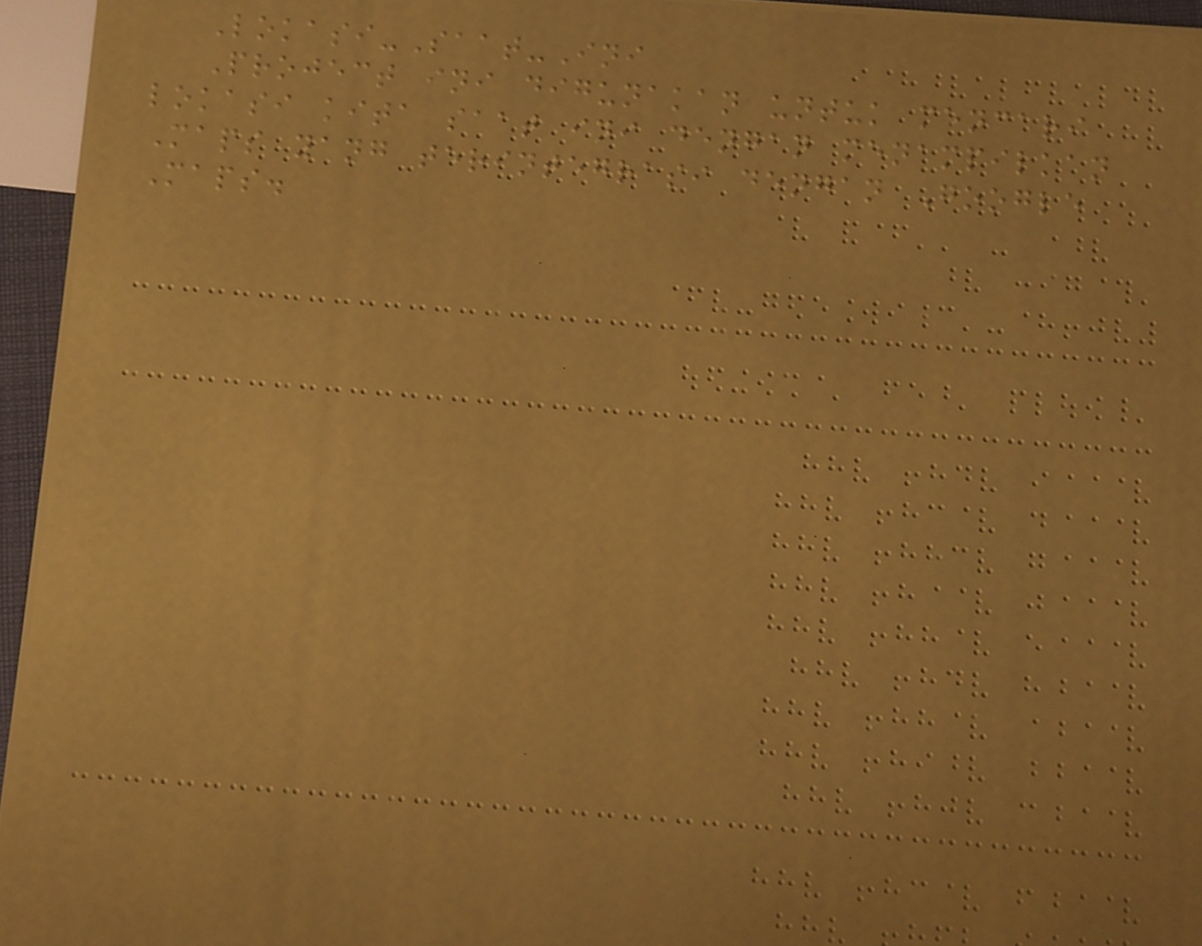Lokasi-Saat-Ini
Project ini digunakan untuk mencari
lokasi kita saat ini dengan menampilkan
Maps yang terintegrasi dengan Google
Maps.
